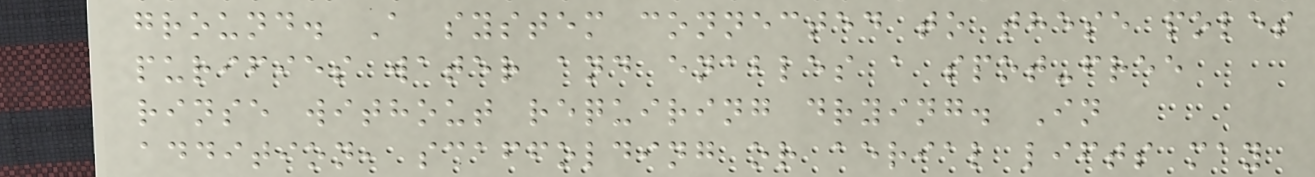ground. A system connected to these poles
purifies water and enables a spot-free
rinse without requiring drying. In
addition, scaffolding or aerial lifts may
